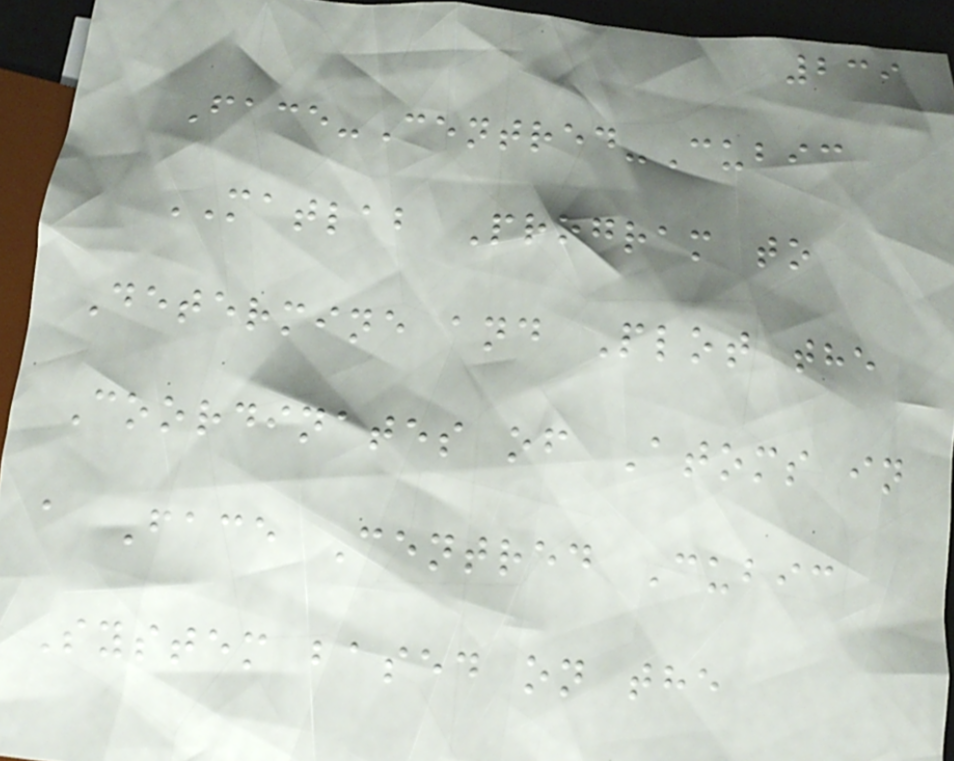239
Face-Centred-Cubic
MATLAB Program to
Determine and Plot the
Coordinates of Atoms in
a Face Centred Cubic
System based on the
